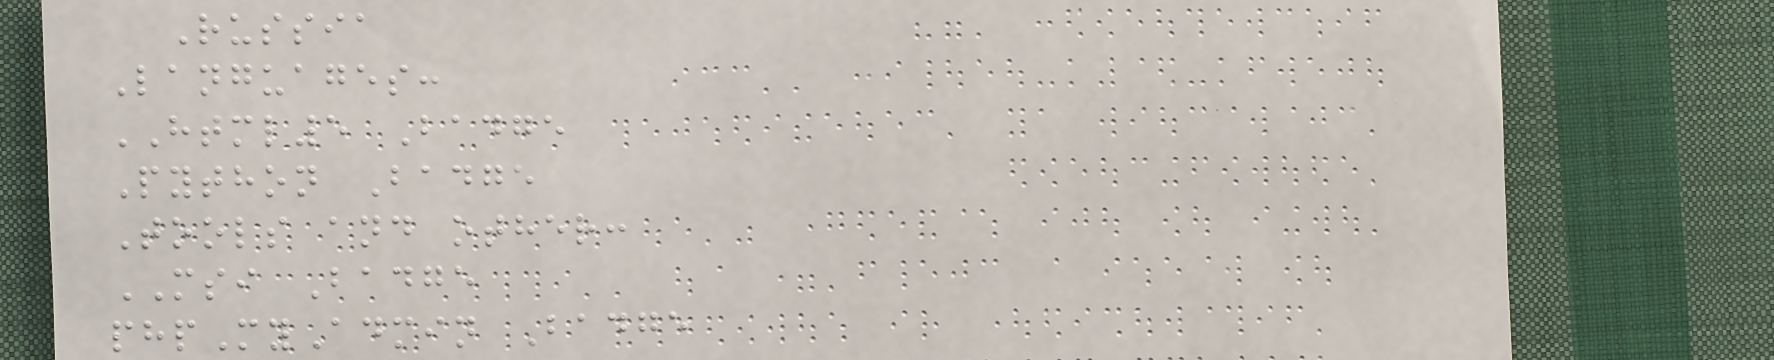Russia
Languages:
HTML5 Badge
Python Badge
Tools and other:
MSI Badge
phpMyAdmin Badge
